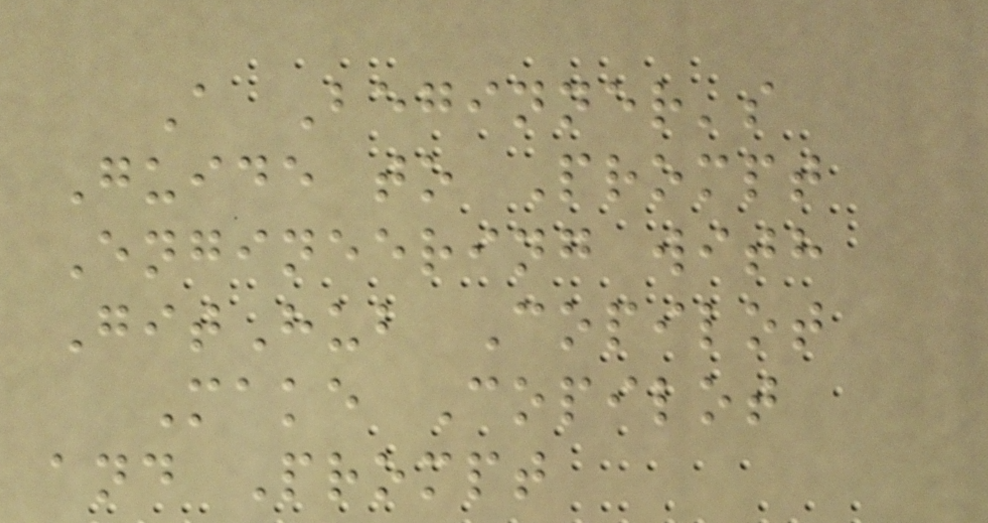A Beginner's
Guide to Prompt
Engineering with
GitHub Copilot
Make Copilot
and Prompt
